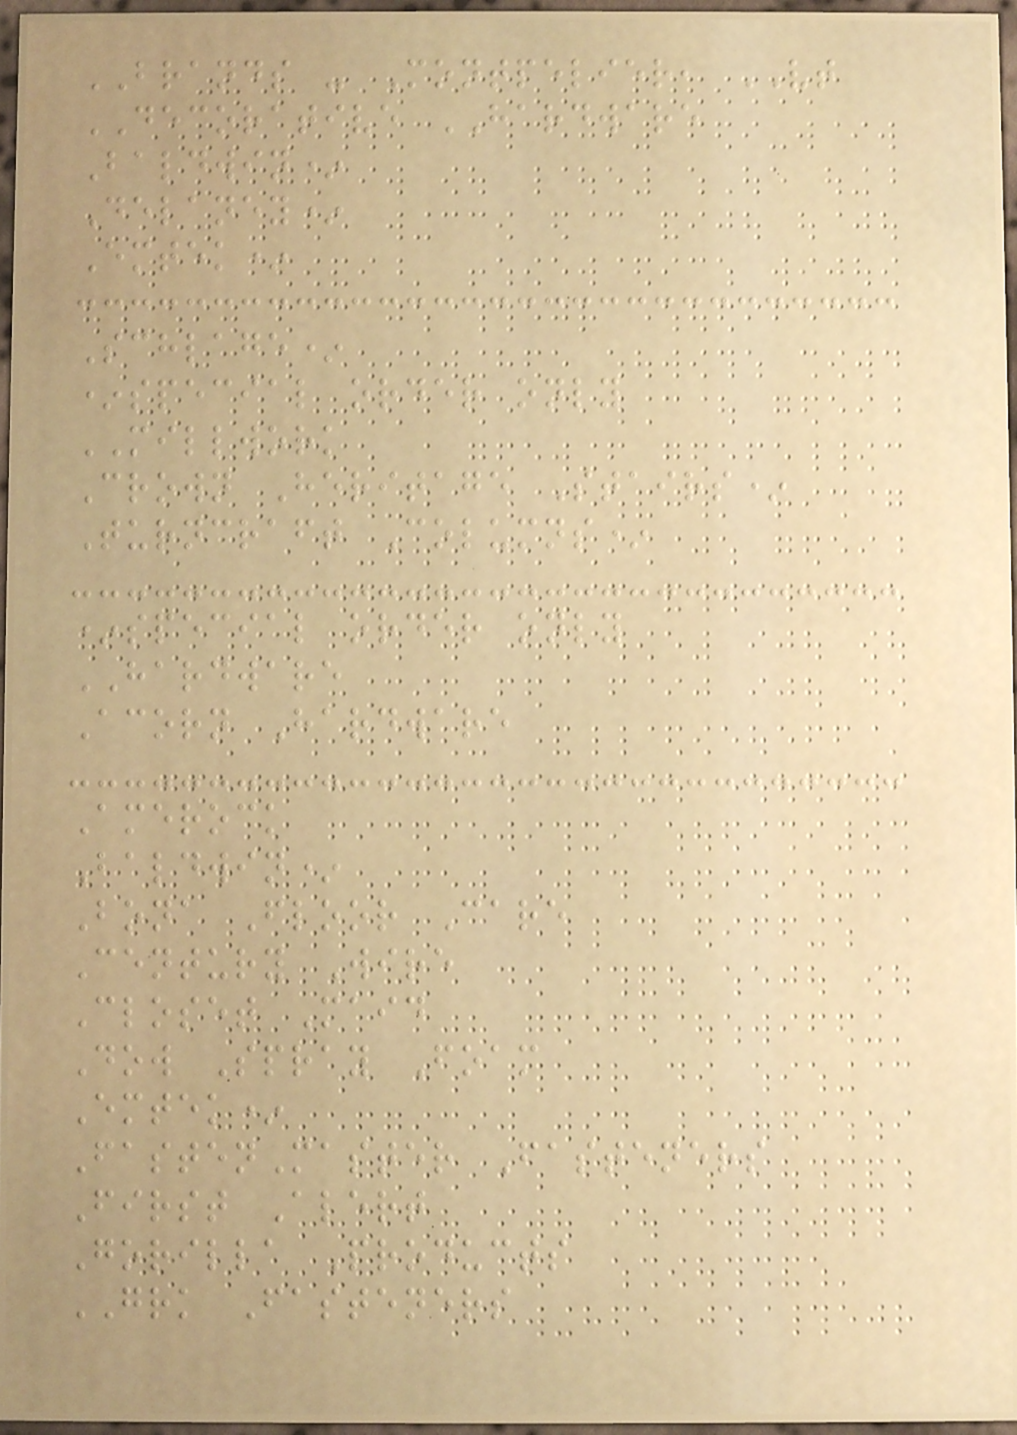BRANDS - Montpelier, VT
DECORATIVE HARDWARE
Baldwin*
Delaney*
Emtek*
Schlage*
*special order only
MILLWORK
Crown Heritage Stairs*
Turncraft Columns*
*special order only
HARDWARE
Acorn Hardware
Amerock
Baldwin*
Bona Floor Care
Century Wire
Closet Maid
Dow Spray Foam
Emtek*
FastenMaster Fasteners
First Alert
Gorilla Products
GRK Fasteners
